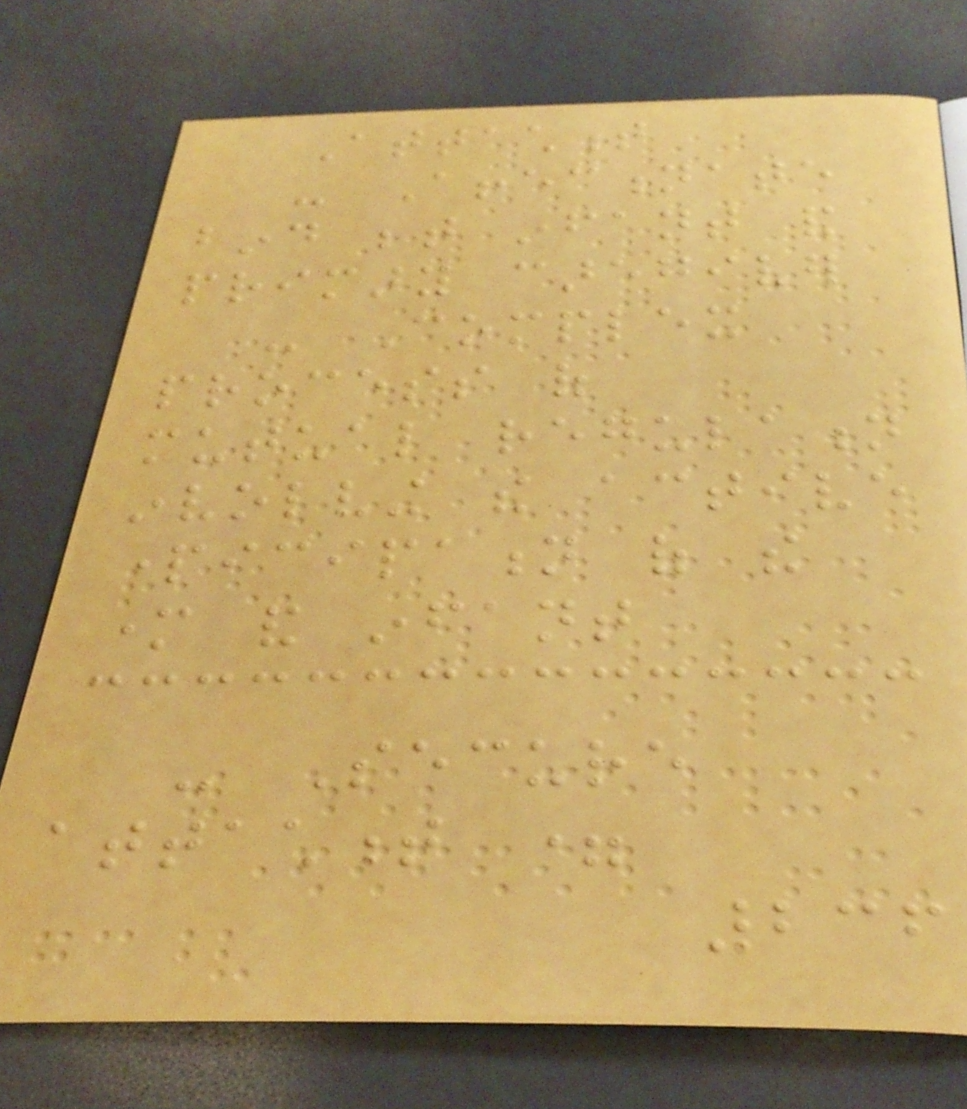Attachment
- Affectionate
bind between infant and
primary caregiver
- Complex
process of
mutual regulation
involving the active
participation of the
mother and infant
- Secure
attachment =
236
